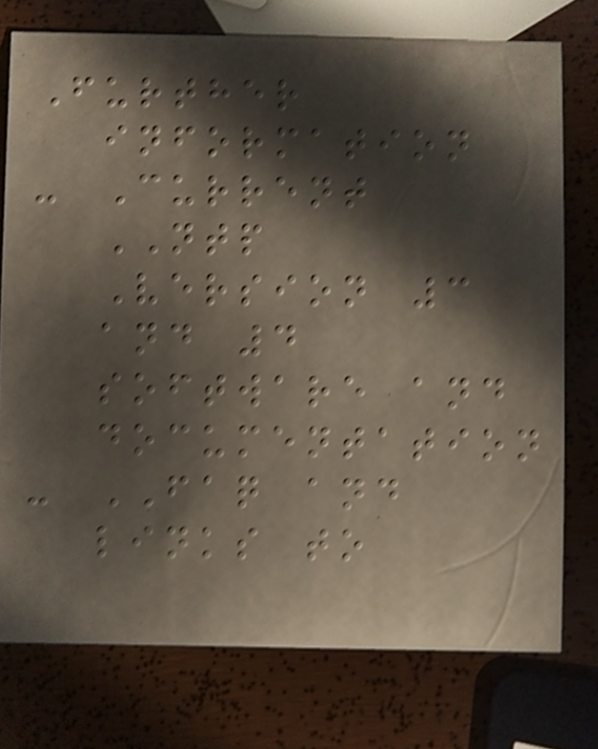Further
information
- Current
NTP
Version 3
and 4
software and
documentation
- FAQ and
links to
